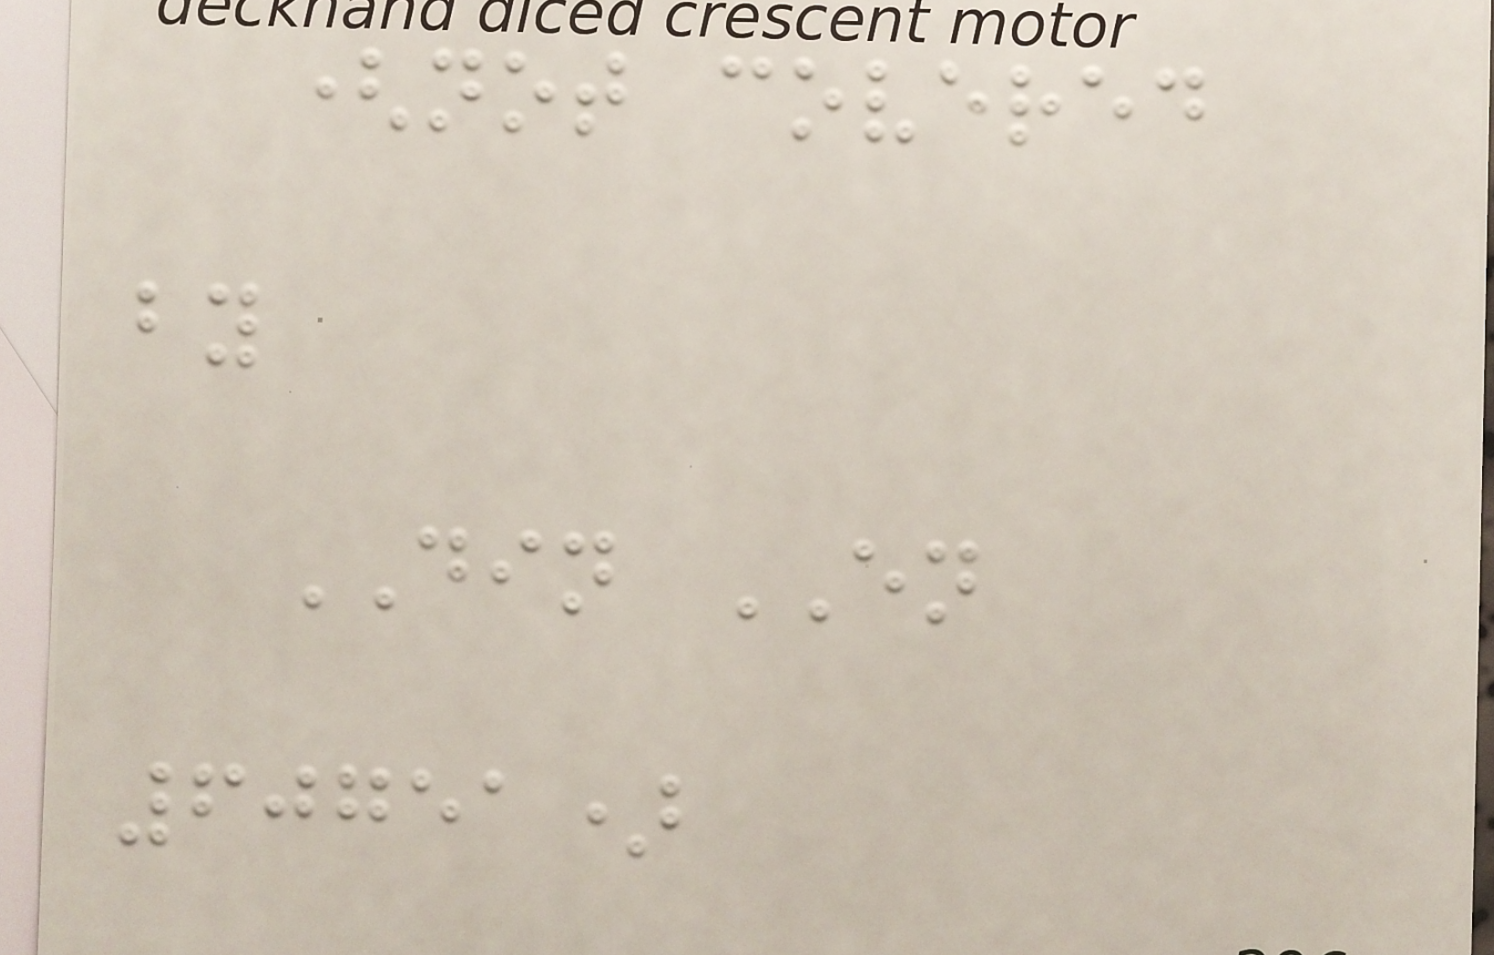(not covered
by
DIN EN
60751)
